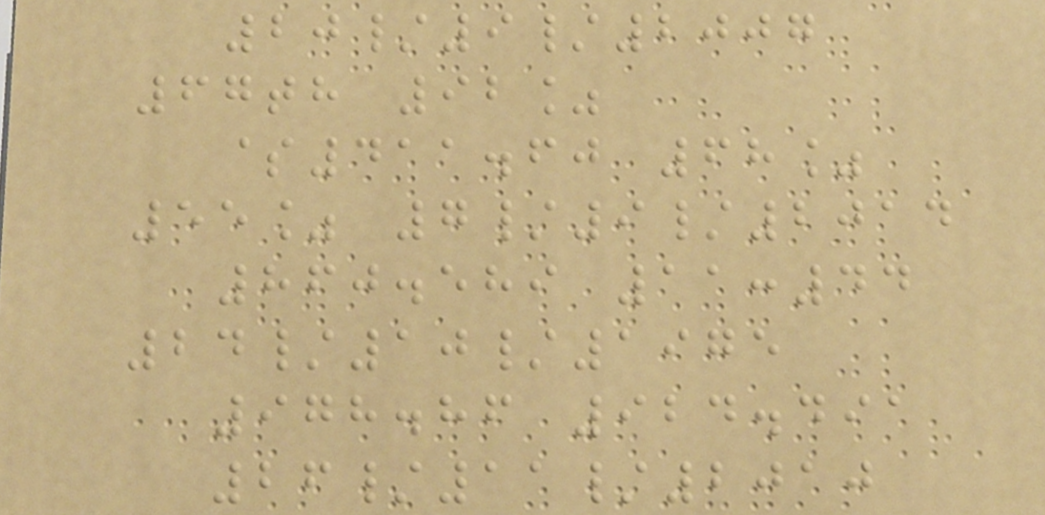20/9/2007
67th 92%
$411.60 68%
55% 7/9/2014
860.589 11:44
24/10/1975
978.86 924.491
26/11/2010
